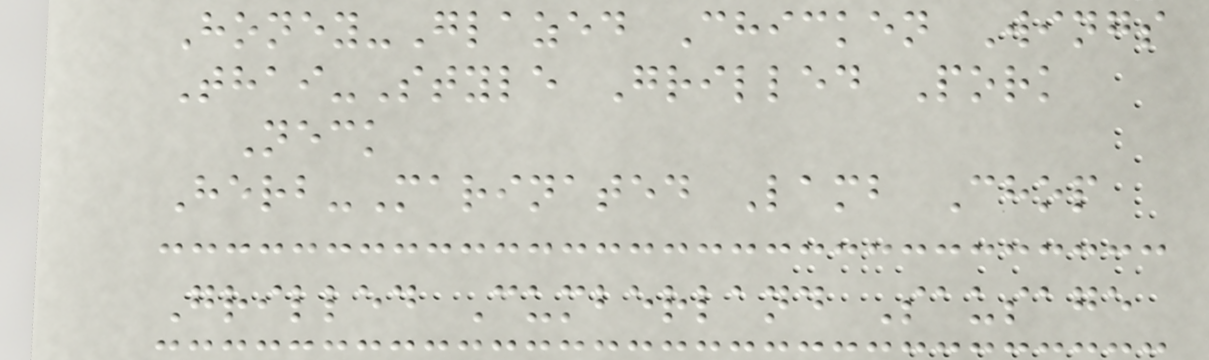Honey-Glazed Chicken Wings
Thai-Style Grilled Pork
Neck
Herb-Marinated Lamb Chop
Grilled Cumberland Sausage
